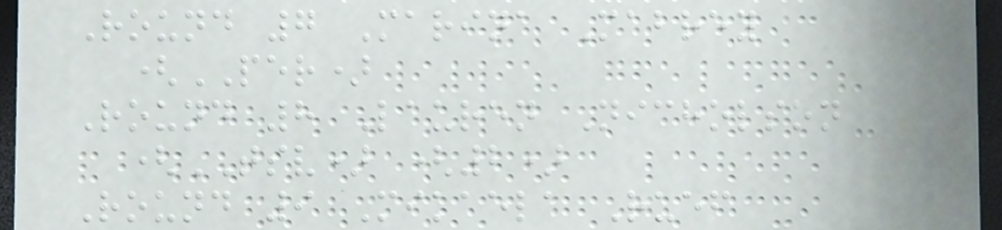Round 7 Marina Mabrey
(PER)
Round 8 Lauren Nicholson
(TSV) (2)
Round 9 Mikaela Ruef
